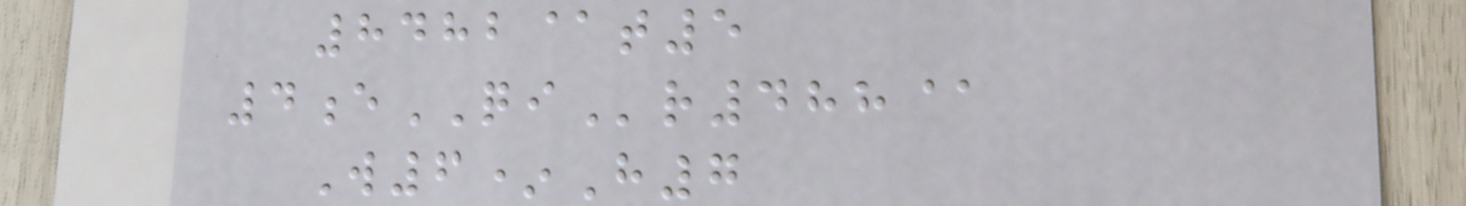8482@t5
4eQIr488@
W6*H7
